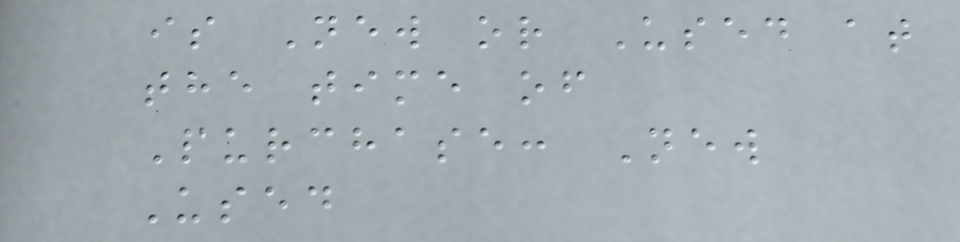is New or Used at
the time of
Purchase: New
Used
